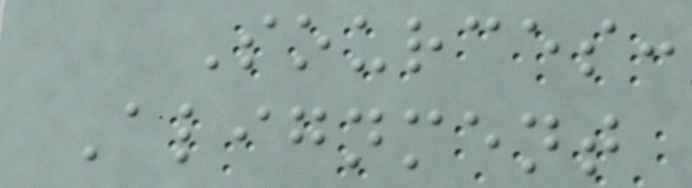Sources:
Alignment
